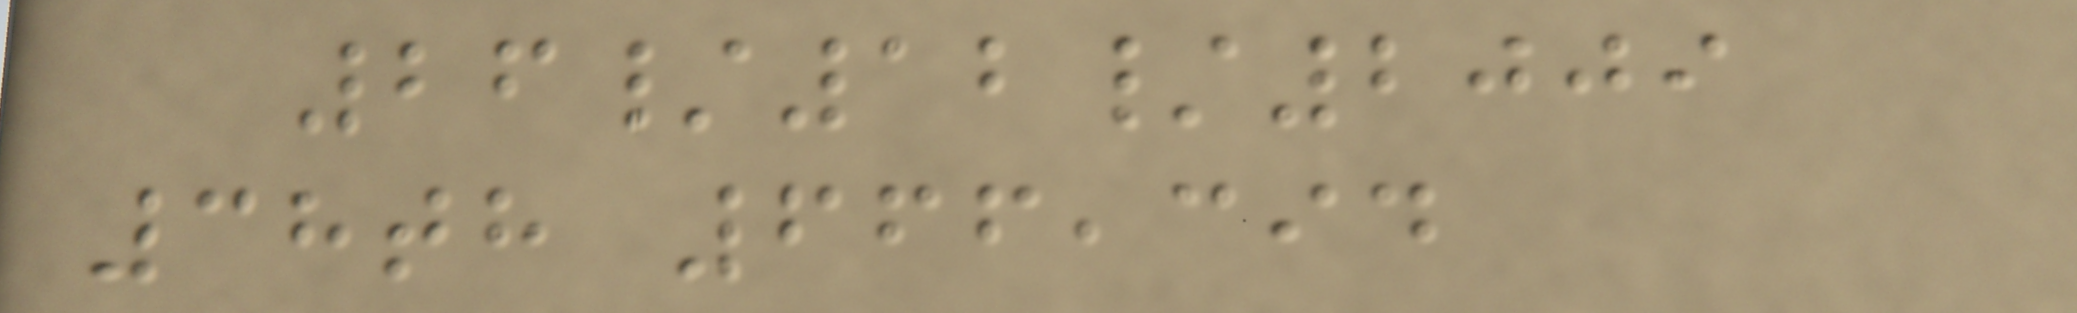26/12/2009
38th 666,394
